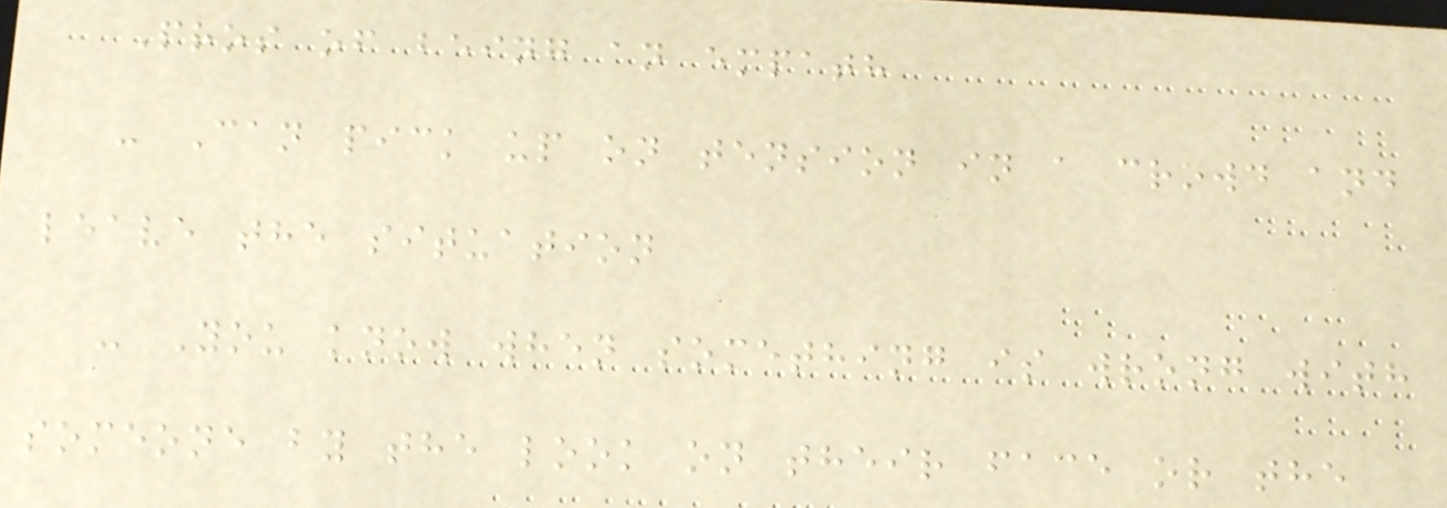Pros of being an empath
- Can pick up on tension in a crowd and
leave the situation
- You know when something is wrong with
someone by the look on their face or the
